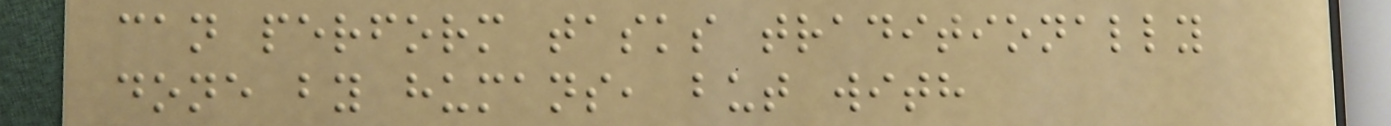can perform tasks traditionally
done by humans, but with
